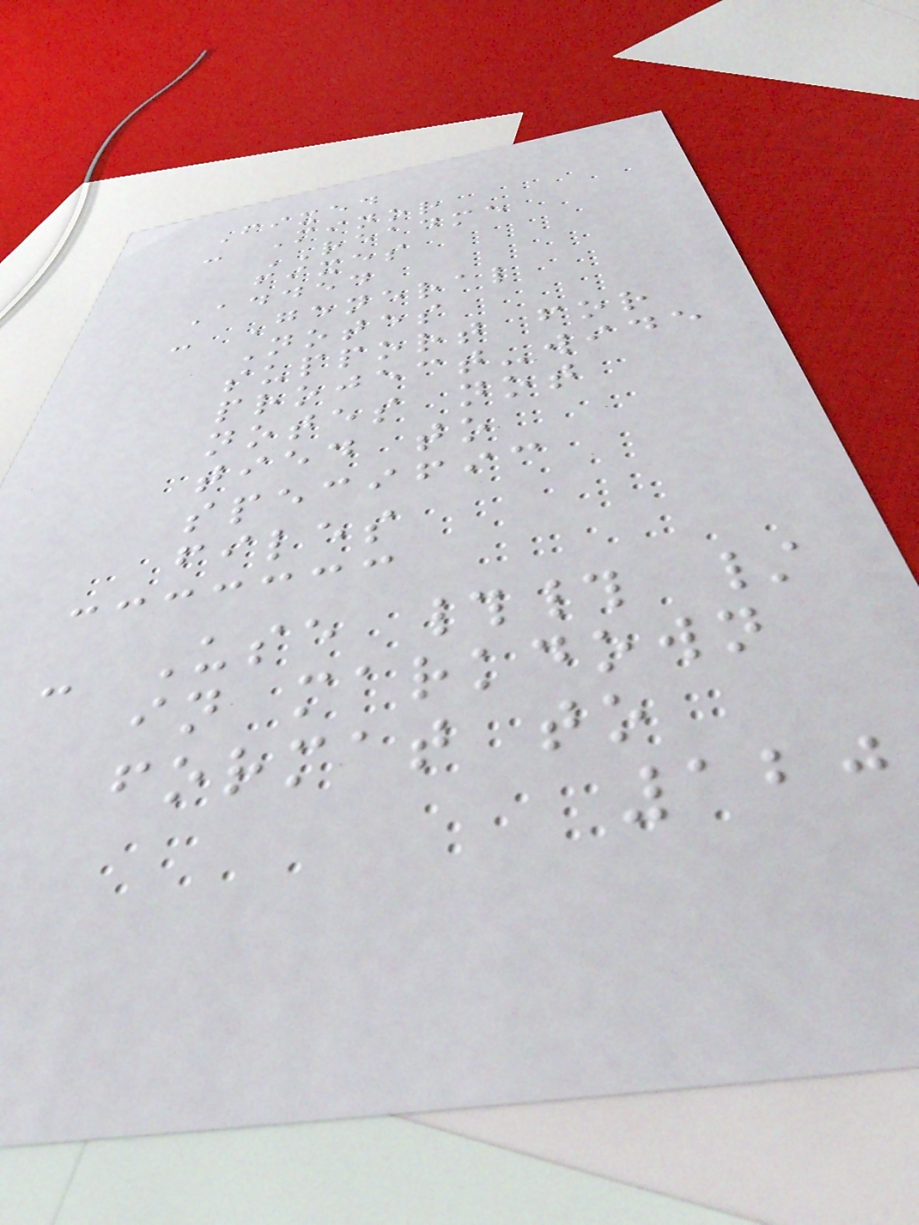Fixed
- Minor
README
fixes
Added
- General
Notes
support for
project-wide
notes not
tied to
specific
files
- Use ## /
in markdown
format to
120
